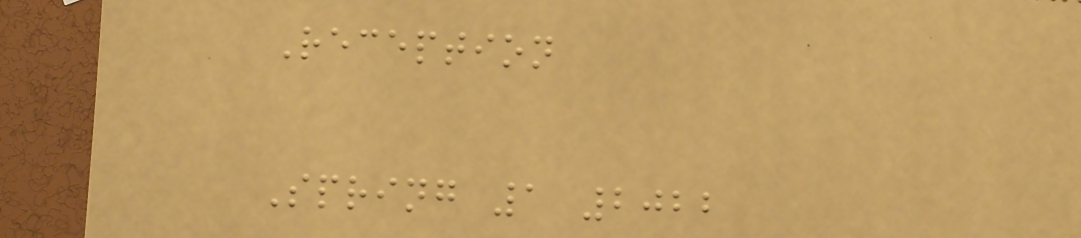Reception
Spring 1 2022
